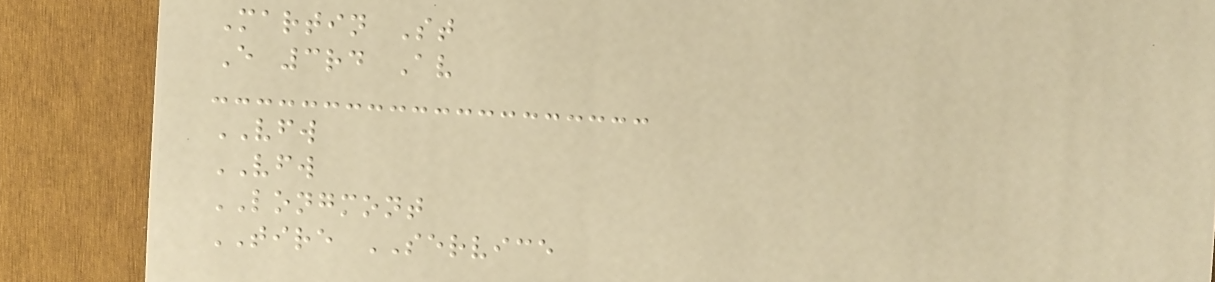Martin St
E 3rd Av
VFW
VFW
LONGMONT
TIRE SERVICE
